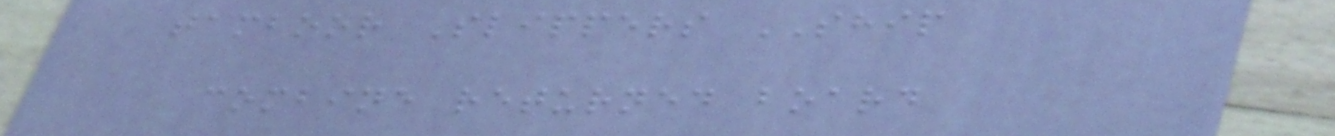tamboor Slippers SHIP
combine returned board
